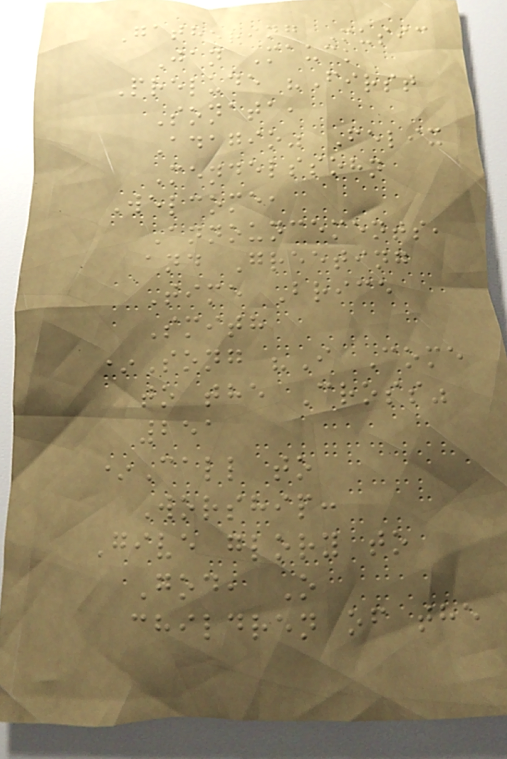Gathering Music
Jan Mauck
Prelude "First
Sonata,
Adagio" Felix
Mendelssohn
Welcome,
Announcements,
and Greeting
Time Brice
Smith
*Song "I Come
to the Cross"
251
*Call to
Worship:
Give glory to
God, O
children of the
